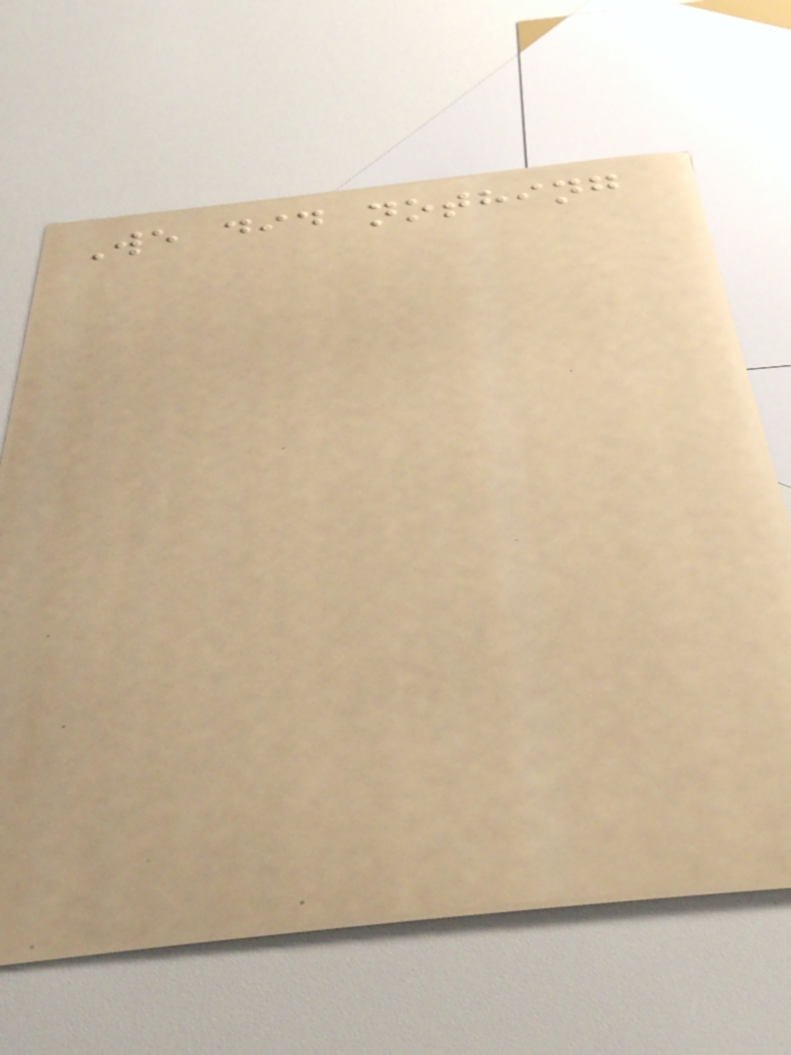We did nothing
